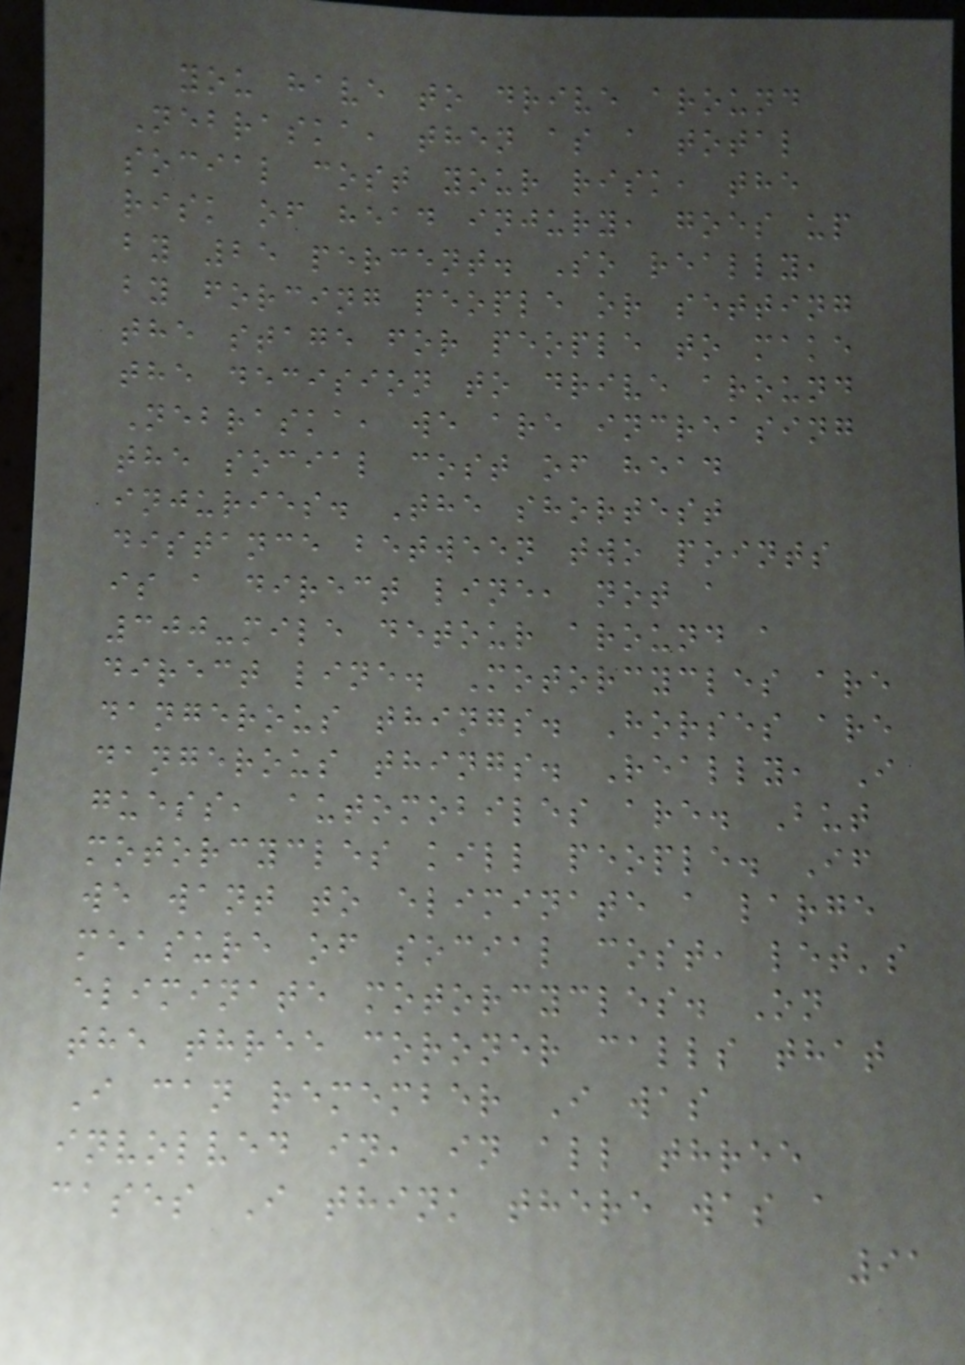you have to drive around
Nebraska, then as a total
social cost your risk, the
risk of head injury, goes up
by 25 percent. So really,
by forcing people or setting
the stage for people to make
the decision to drive around
Nebraska, we are increasing
the social cost of head
injuries. The shortest
distance between two points
is a direct line, not a
300-mile detour around a
direct line. Motorcycles are
dangerous things. Horses are
dangerous things. Really, I
guess, automobiles are. But
motorcycles kill people. If
we want to eliminate a large
measure of social cost, let's
eliminate motorcycles. On
the three coroner calls that
I can remember I was
involved in, in all three
cases I think there was a
91
